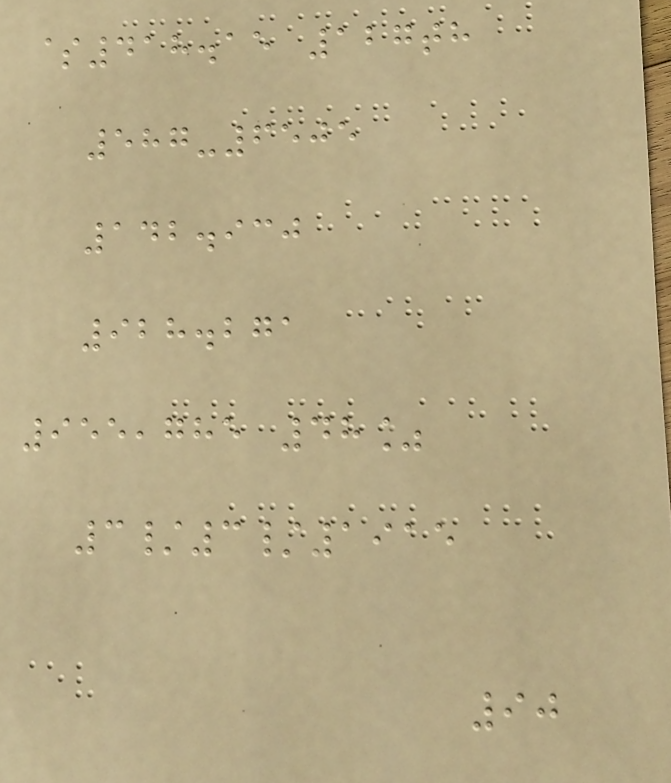$418.15 127th
587-6505
142.930
928.271
955,785 48%
3/3/1915
90
